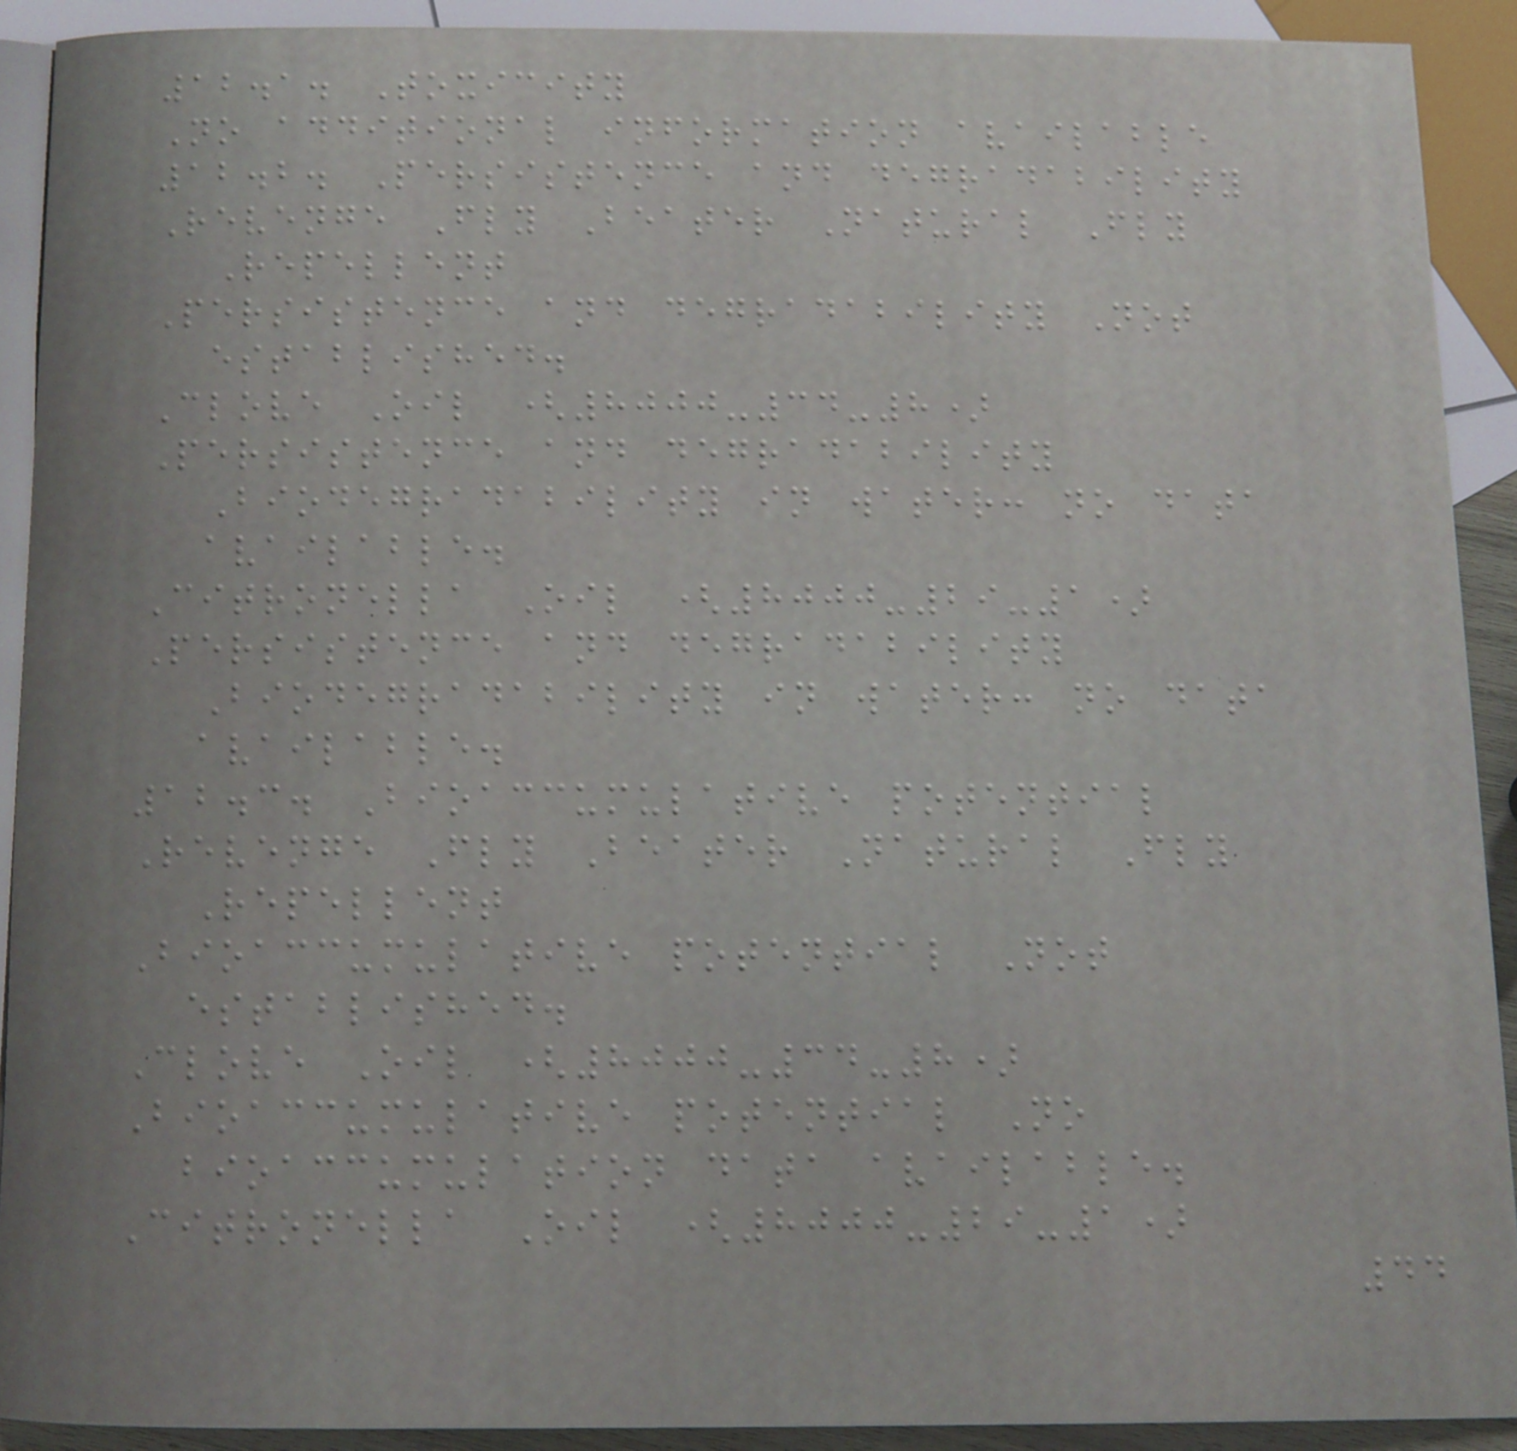12.1. Toxicity
No additional information available
12.2. Persistence and degradability
Revenge Fly Beater Natural Fly
Repellent
Persistence and degradability Not
established.
Clove Oil (8000-34-8)
Persistence and degradability
Biodegradability in water: no data
available.
Citronella Oil (8000-29-1)
Persistence and degradability
Biodegradability in water: no data
available.
12.3. Bioaccumulative potential
Revenge Fly Beater Natural Fly
Repellent
Bioaccumulative potential Not
established.
Clove Oil (8000-34-8)
Bioaccumulative potential No
bioaccumulation data available.
Citronella Oil (8000-29-1)
44
